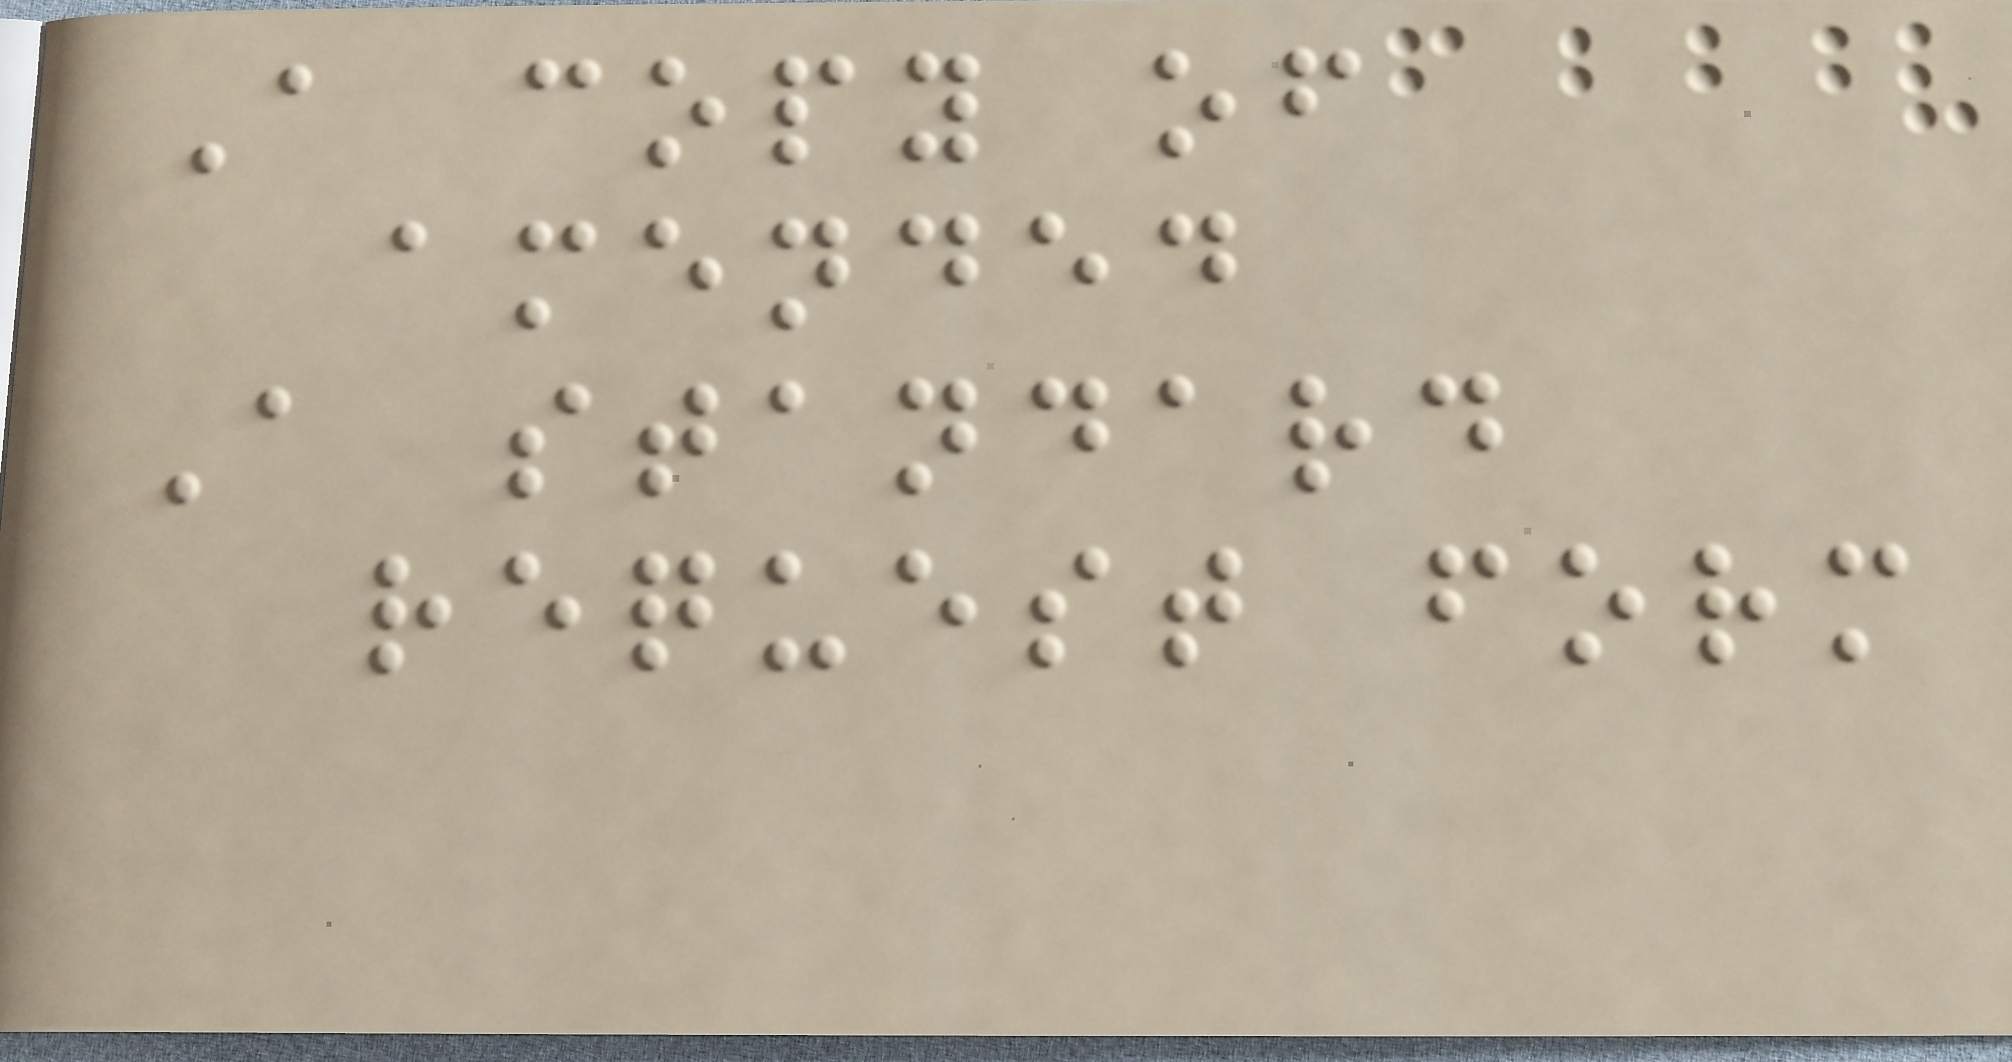A copy of
amended
A standard
request form
